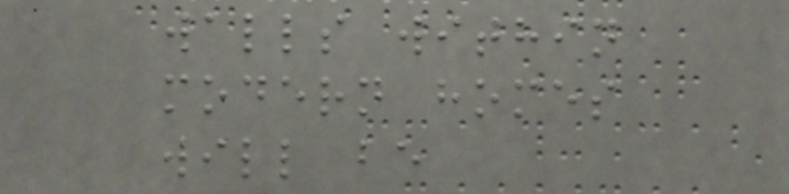walls within
modern homes
will be
